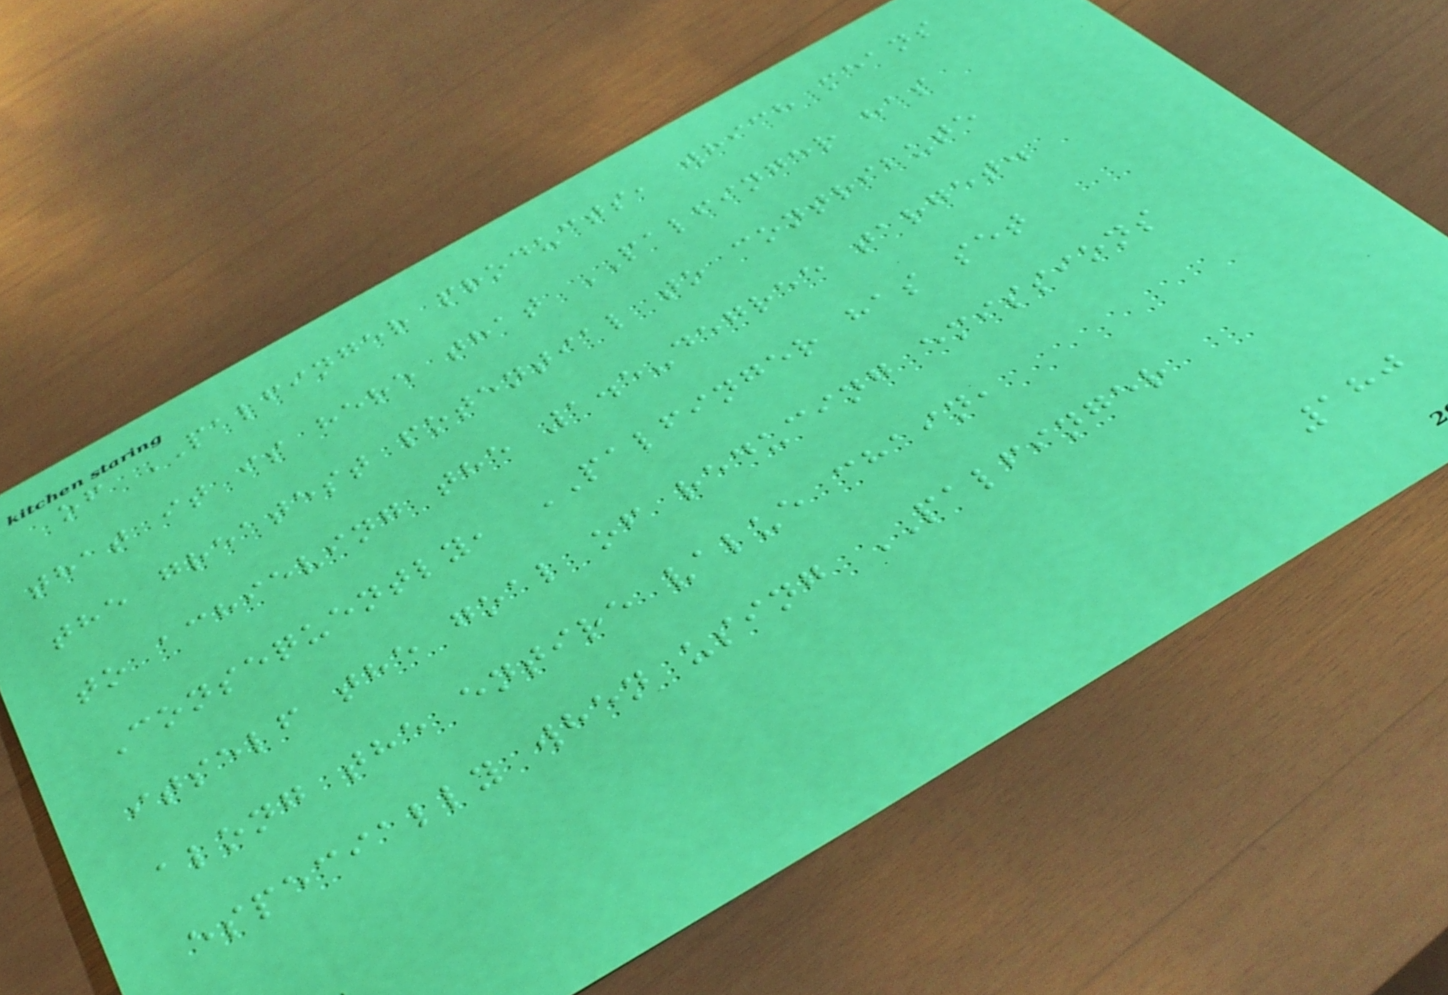of PALFINGER products, which means
that it is here that PALFINGER has
the greatest potential to contribute
to achieving the 1.5-degree target.
Consequently, PALFINGER has set
itself the goal of reducing emissions
along the entire value chain,
especially when using PALFINGER
180
